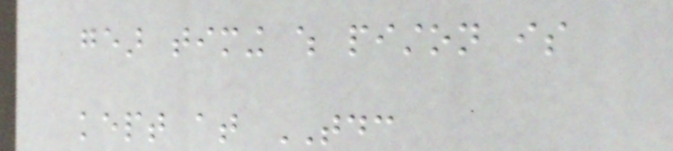gear timing which piston is
kept at TDC
